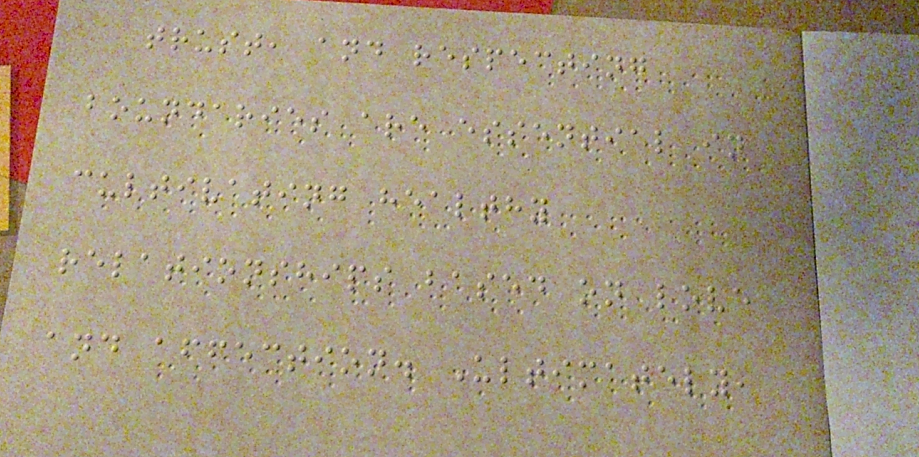trust, and respecting
boundaries are essential in
cultivating healthy
relationships based on love
and affection. Ultimately,
